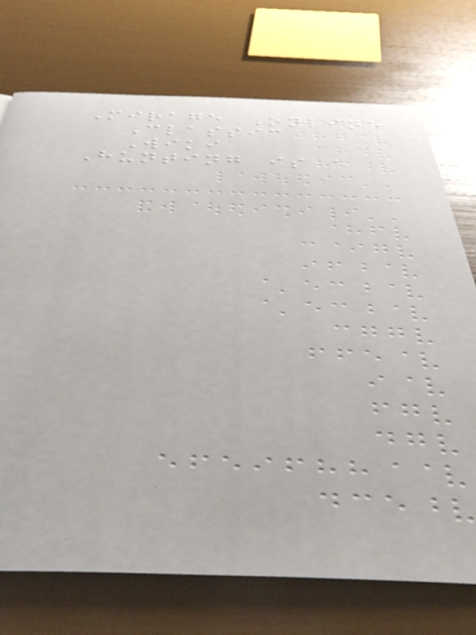Mirage Online
Classic
Wiki
Hunting is a
